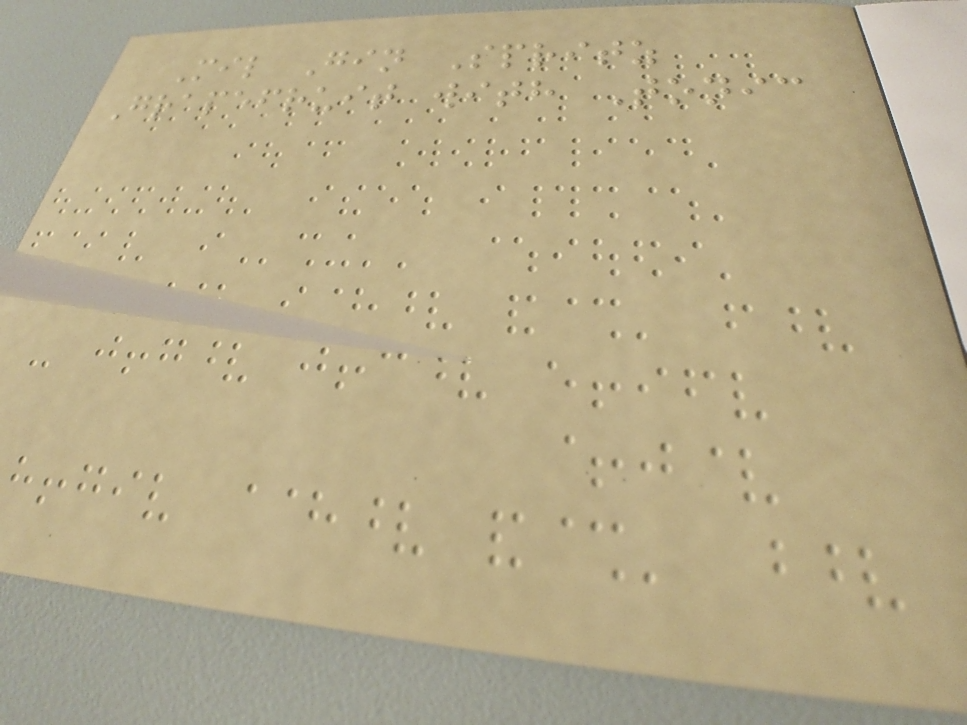Mil Gin Spritz
Grapefruit with Tonic
